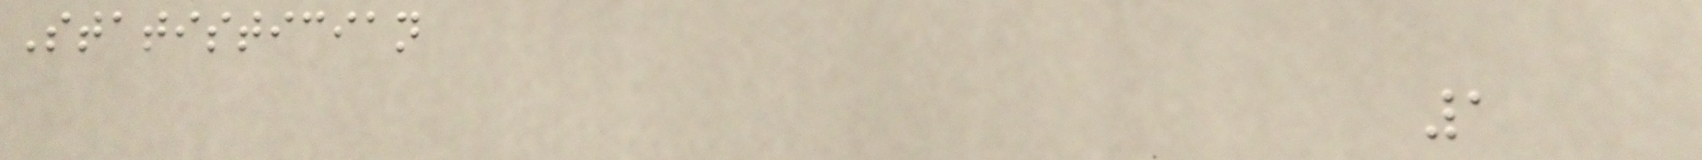Statistician
1
